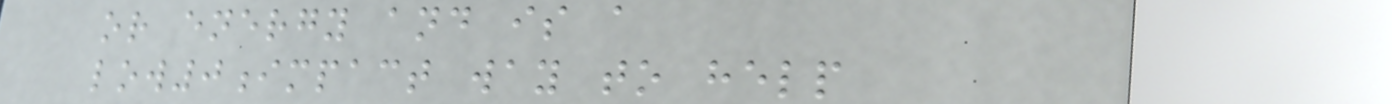or energy and is a
low0impact way to help
